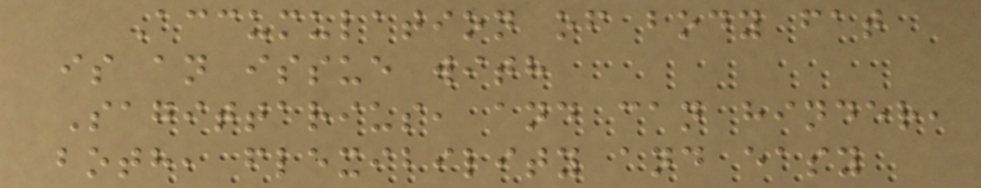Accumulation of body fat
is an issue with
Sagittarius, and can hinder,
both, flexibility and easy
